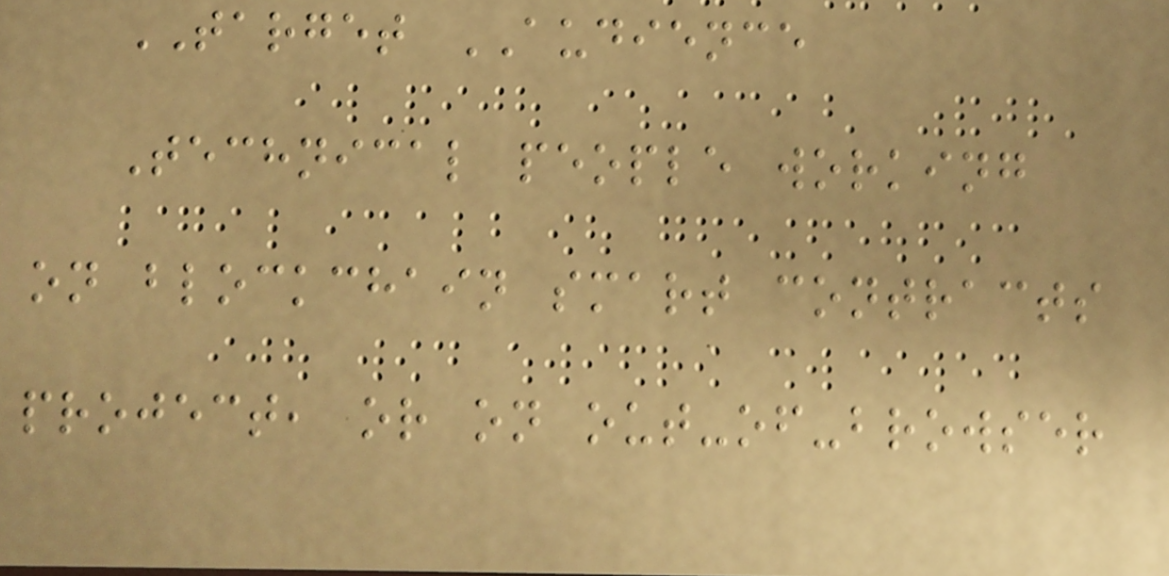TARGET AUDIENCE
Technical people working
on blockchain smart contracts
project, or on out-of-browser
